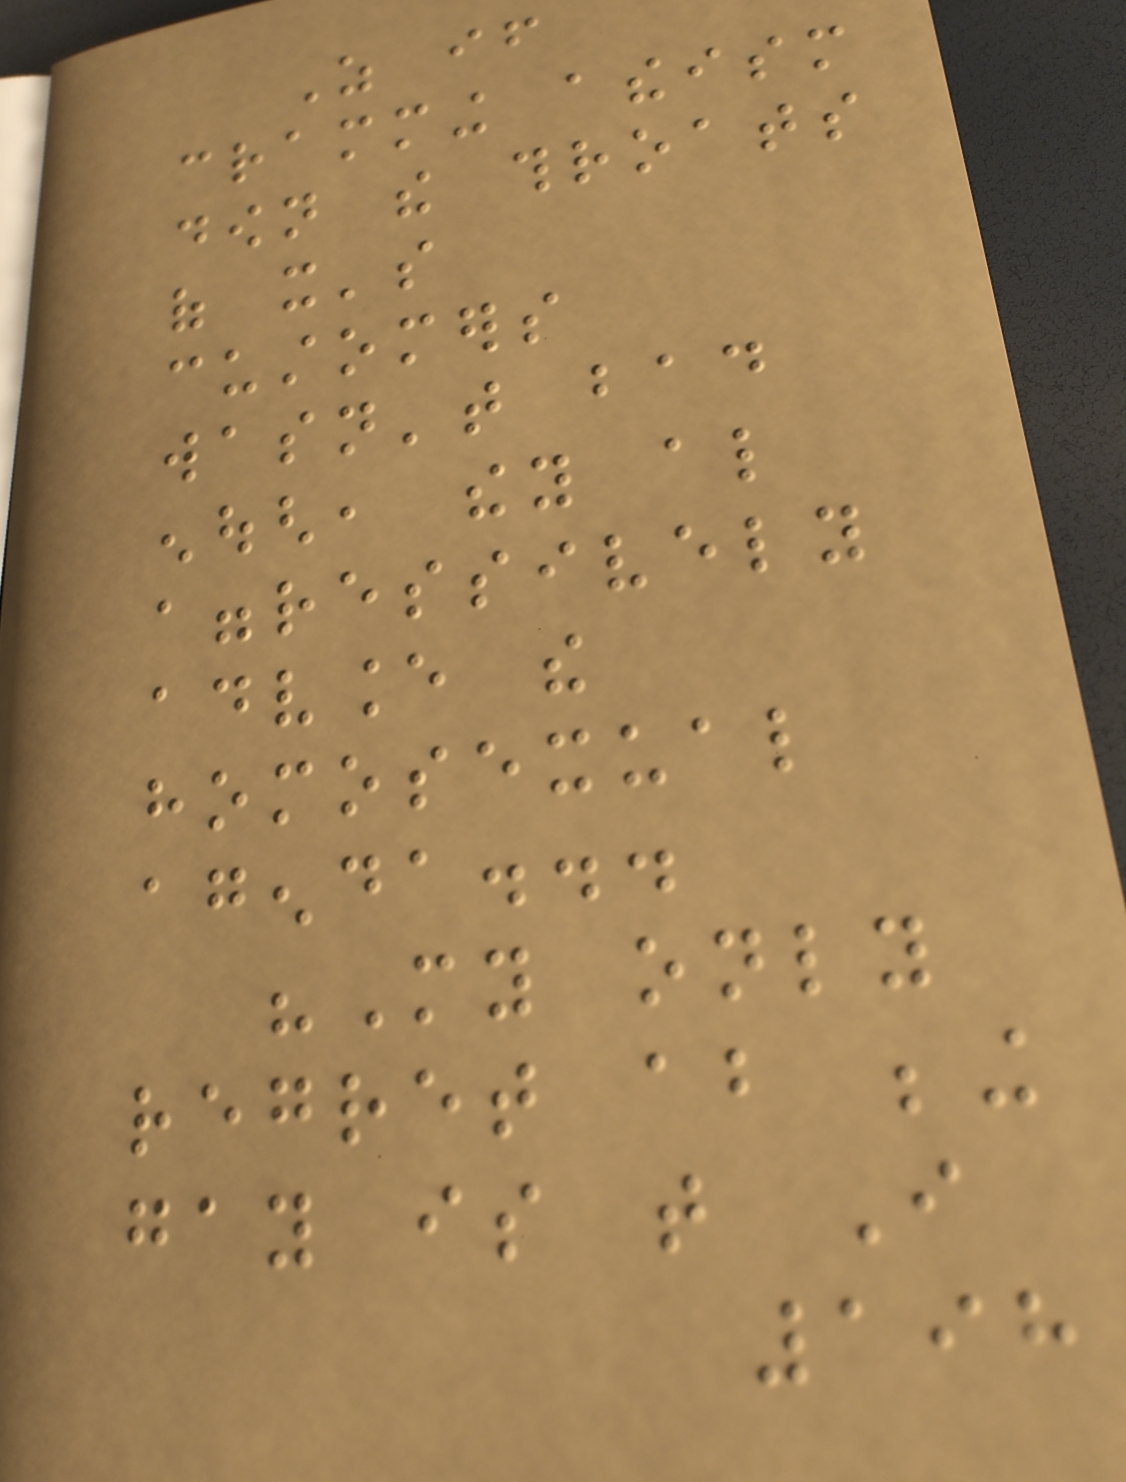As if
cramming atheism
down the throats
of it's
customers
wasn't bad
enough, they also
aggressively
advance the
homosexual
agenda...
"My only
regret about being
gay is that I
198
